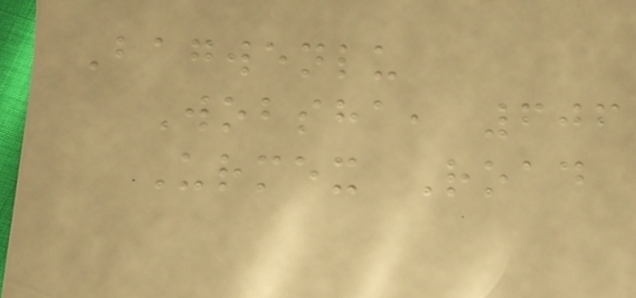Bagwenlu
Wobsha, 606
Urmex Road
